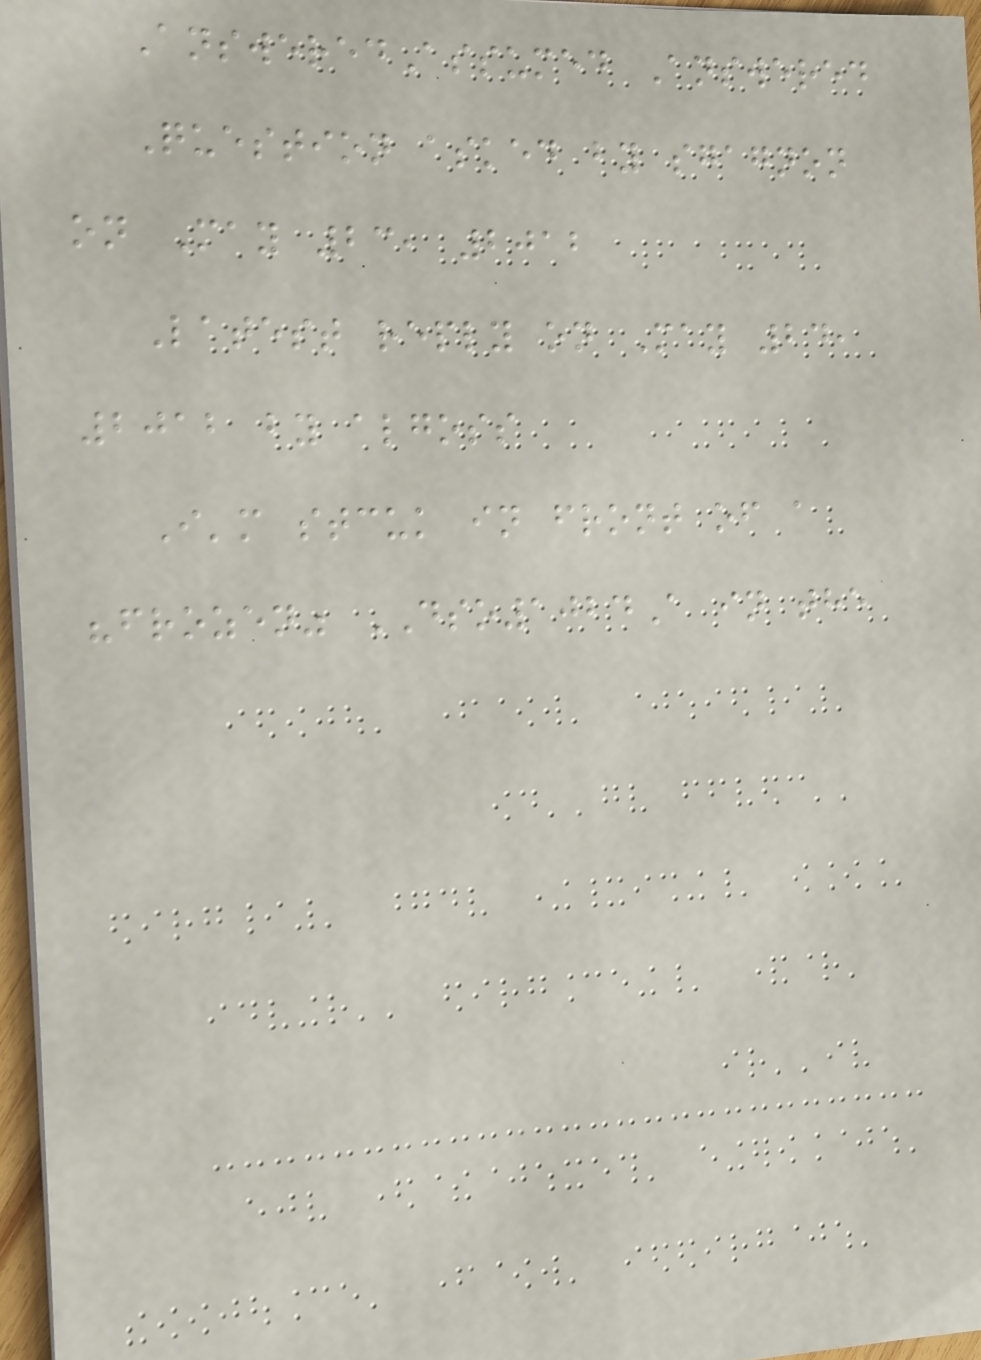AnsweredAssumed Answered
Question asked by sgagnon
on May 23, 2012
Latest reply on May 24,
2012 by algoss
I'm stcuk in front of a
"frozen" DSO1024A in the
